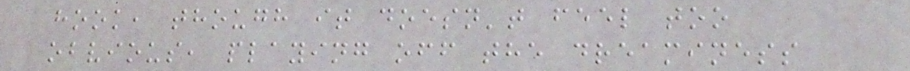hook, though it doesn't feel too
obvious, playing off the dreaminess
